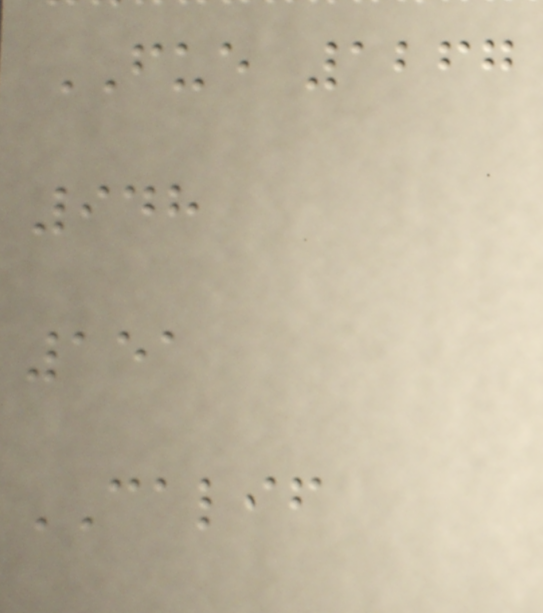FUE 1267
948
151
CALIF
